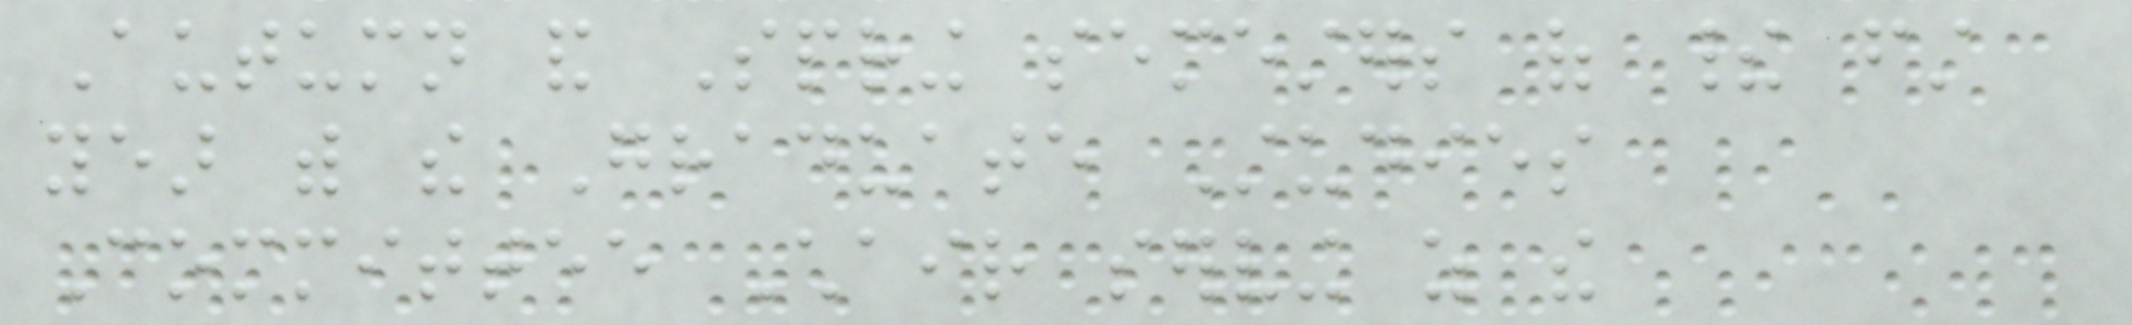Autumn and Spring semesters of their first
year with the Graduate Studies
Committee Chair serving as the
